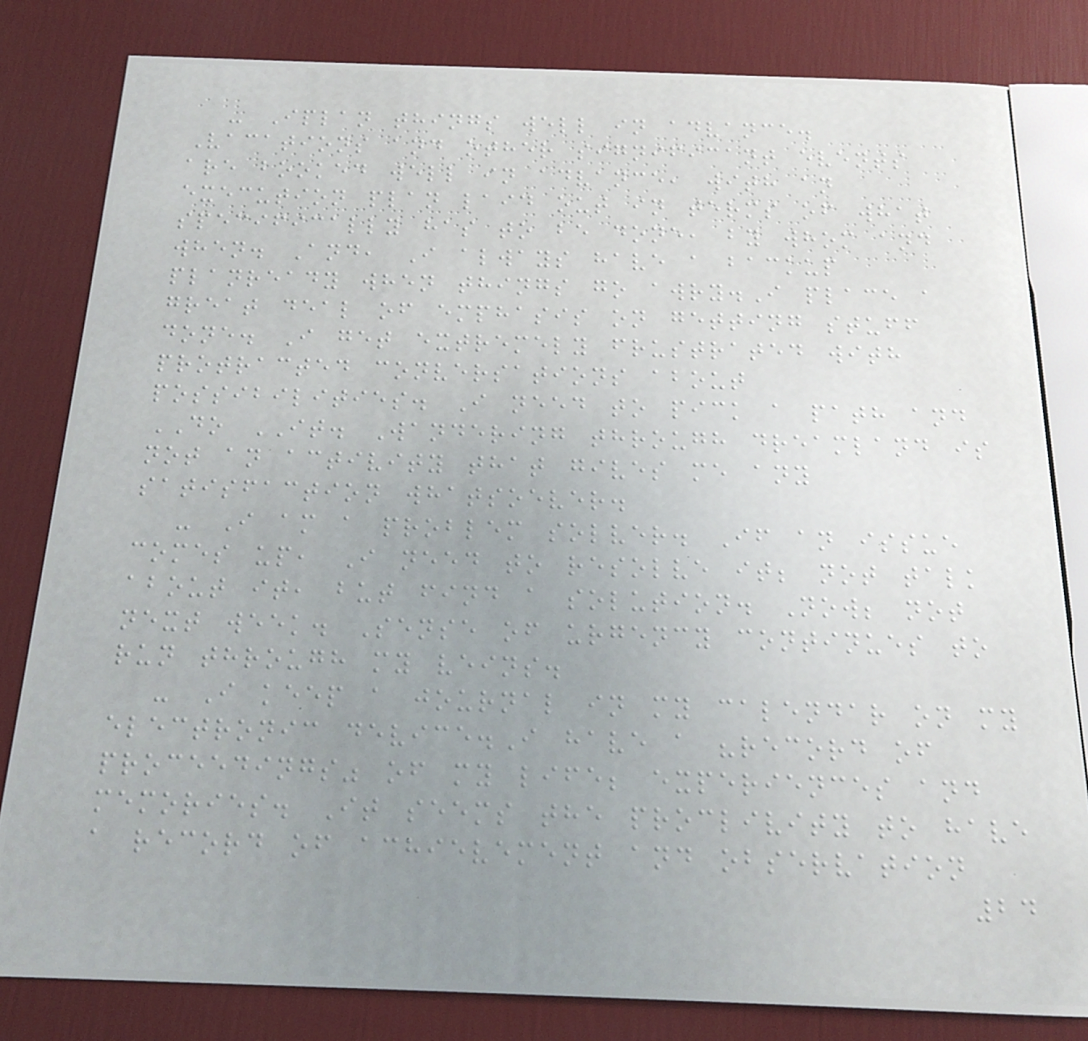- Iplan things well in advance.
Vacations and other significant events
are booked well in advance, with an
execution plan laid out in terms of what
specifically has to be done, by whom and
when. And, I always have a backup
planready when things go awry.I place a
great deal of emphasis on getting stuff
done. I get extremely frustrated with
protracted conversations about
possibilities. I need to pick a path and
DO IT. Wandering through dreamland is
not an activity that gives me any
satisfaction whatsoever.
- I am a problem solver. If an issue
comes up, I need to resolve it; not talk
about it, but find a solution. Now; not
next week. Sense of urgency continues to
run through my veins.
- I keep a journal in my calendar on my
electronic device.I have a "record of
proceedings" of my life; experiences and
memories. It seems the proclivity to have
a record of achievement and observation
24
